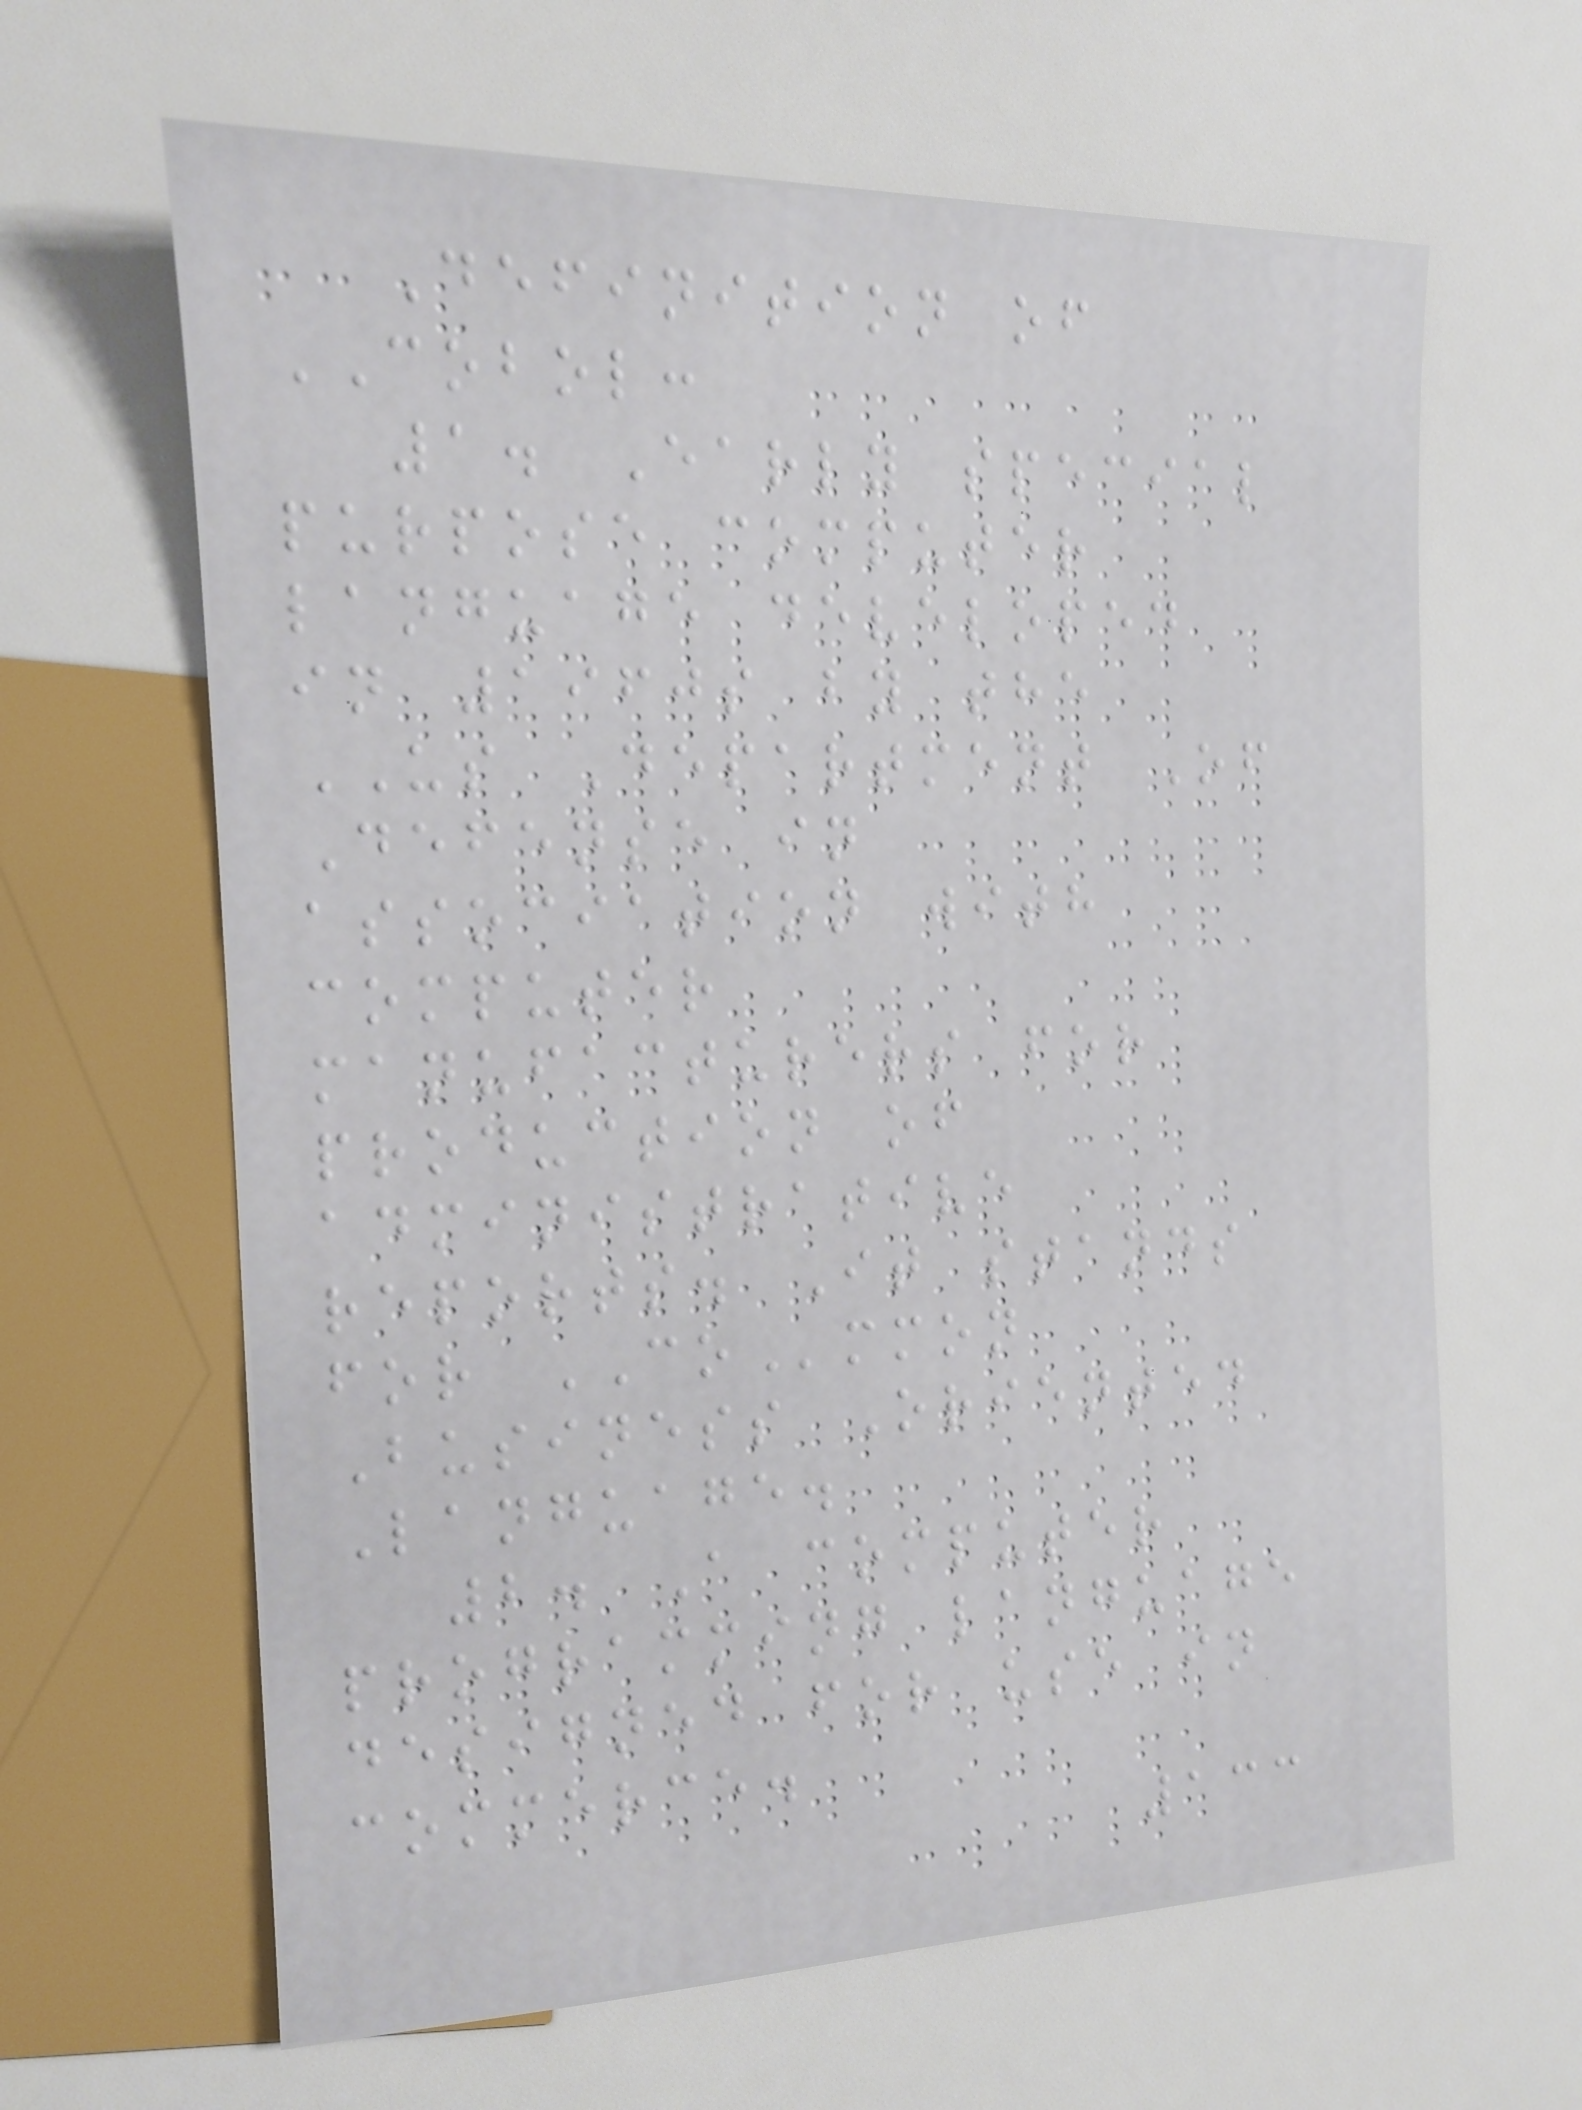Definition of
COBOL:
1. Early special
purpose computer
language developed
in 1960s by the
US Department Of
Defense in
association with
computer
manufacturers for
production of
administrative
reports. It stands
for COmmon
Business Oriented
Language.
2. A computer
programming language
designed for use in
commerce.
133
